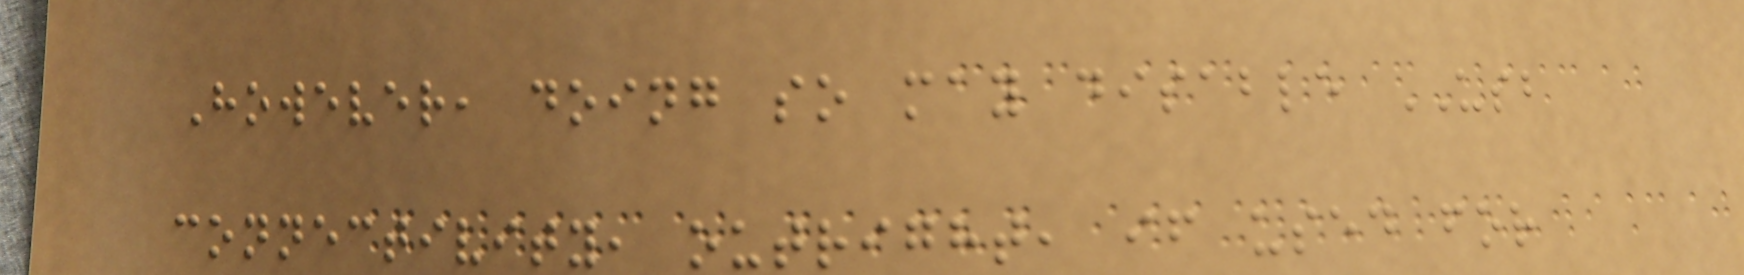However, doing so may disable USB
connectivity, outright, if used for
